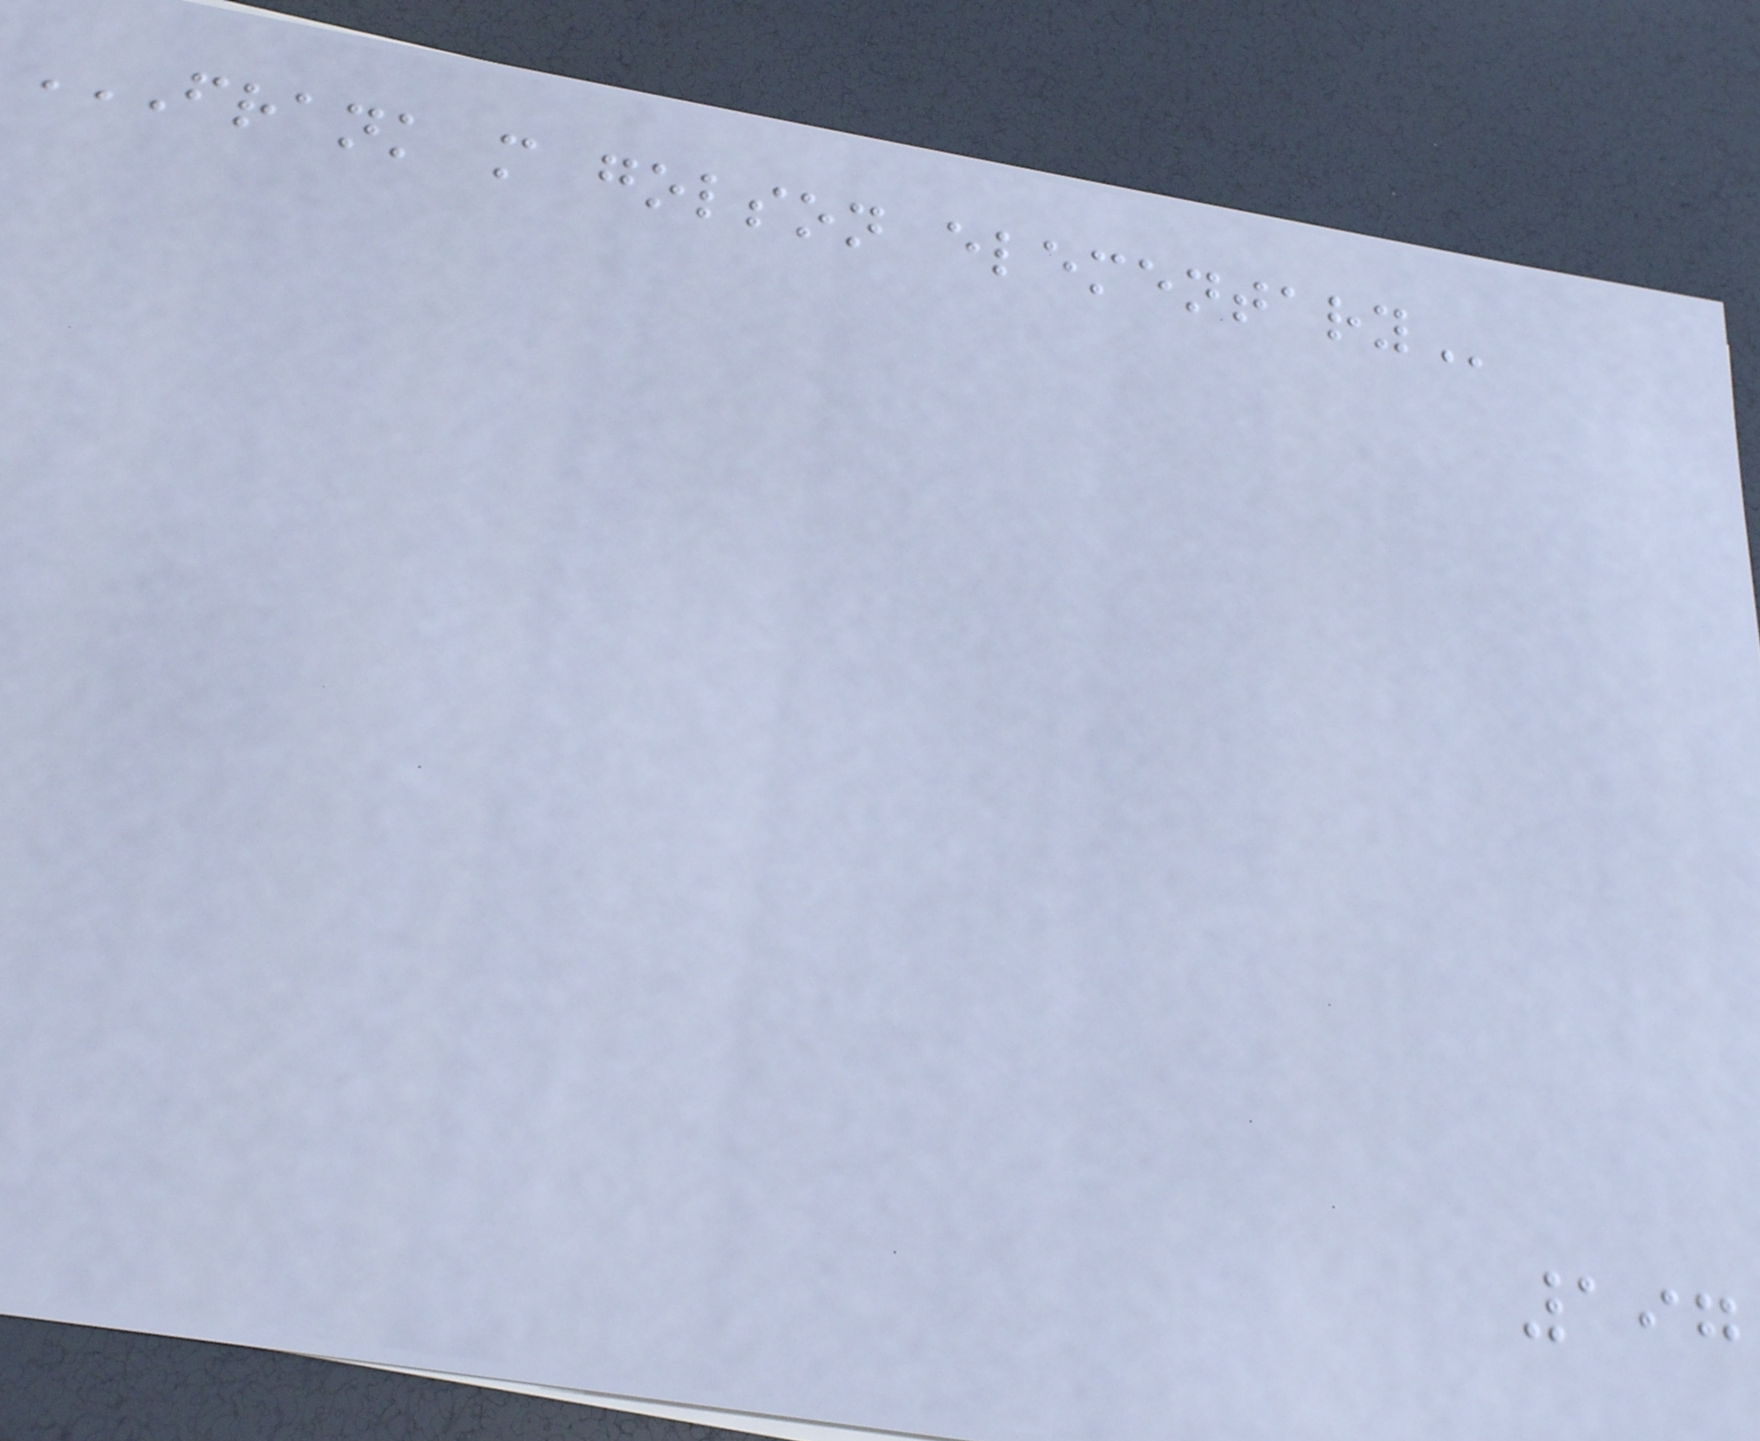FRANK M GOLSON ELEMENTARY
197
